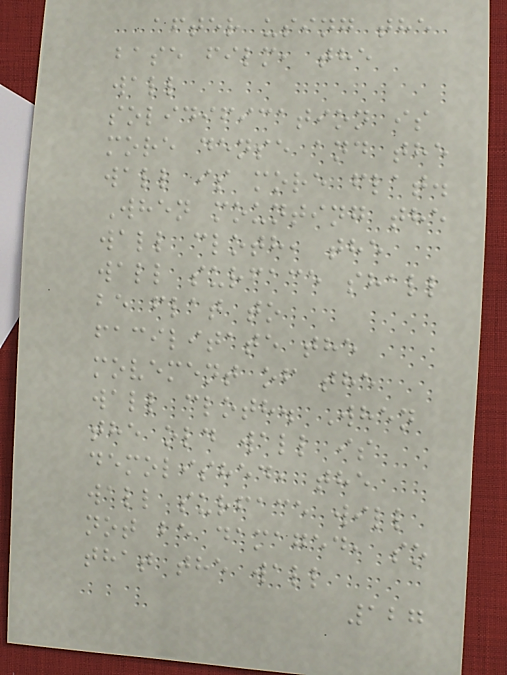after using the
base film, the
wall
solidification is
more dense and the
wall is more flat.
When mounting the
wall cloth, the
wall surface shall
be flat to
facilitate the
movement of the
wall cloth. When
the old wall is
demolished, the
wall surface will
not be damaged, so
that the wall
127
